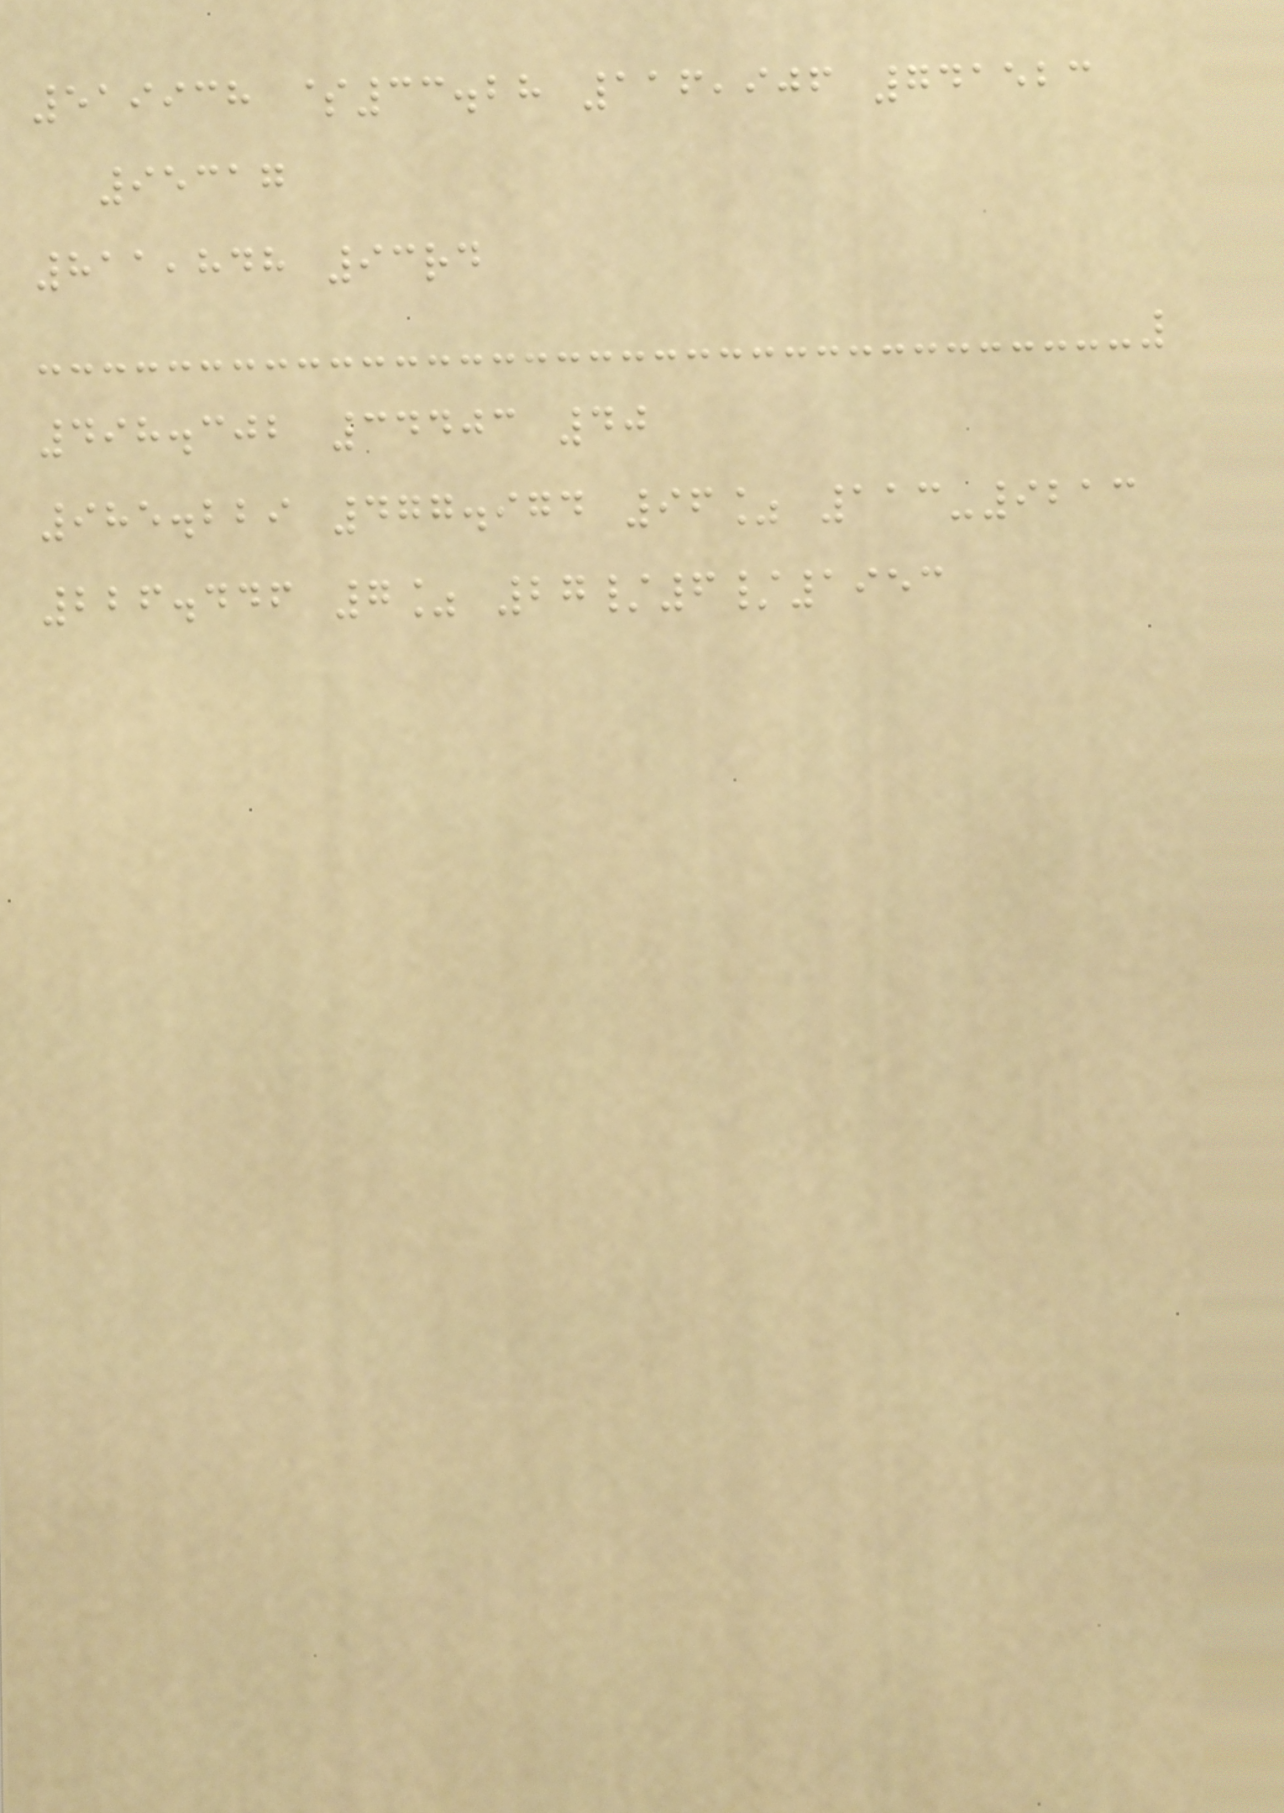519938 $33.28 116,906 741523
95317
811,848 93rd
498.302 34403 40
985.229 477.974 96% 113-9213
226.446 7% 27/6/1953
